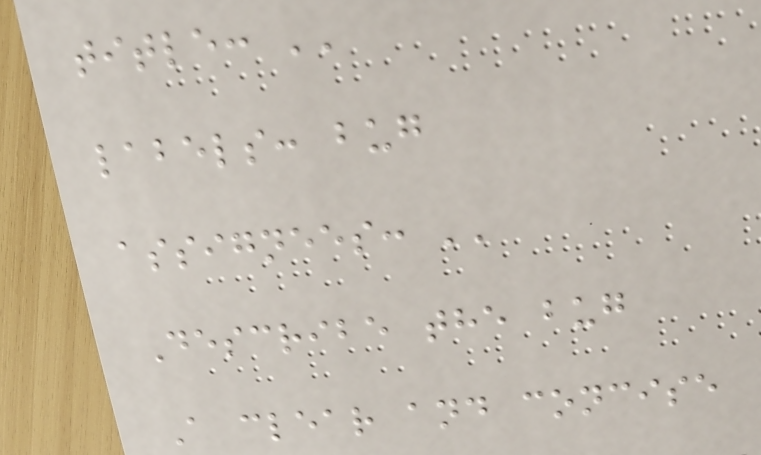title: ''
labels: bug
assignees: ''
Describe the bug
A clear and concise
